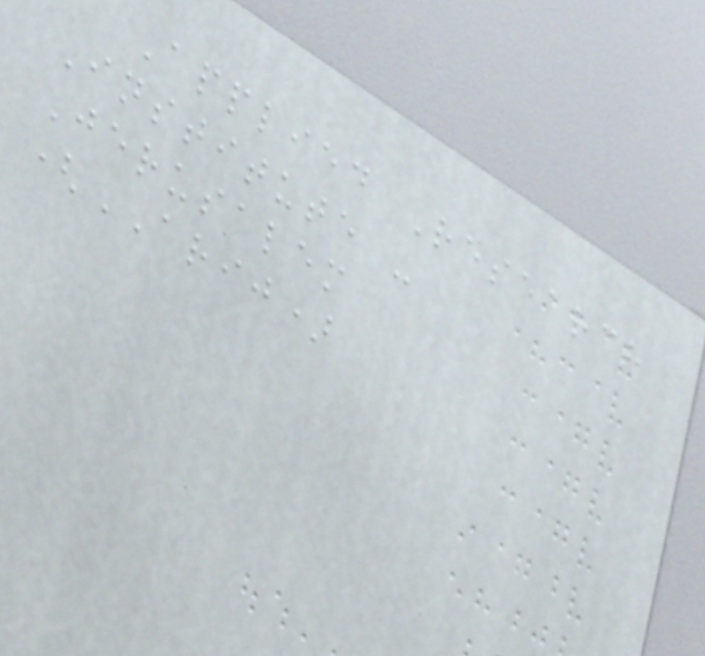Applied Research
Institute -
Jerusalem
(ARIJ)
